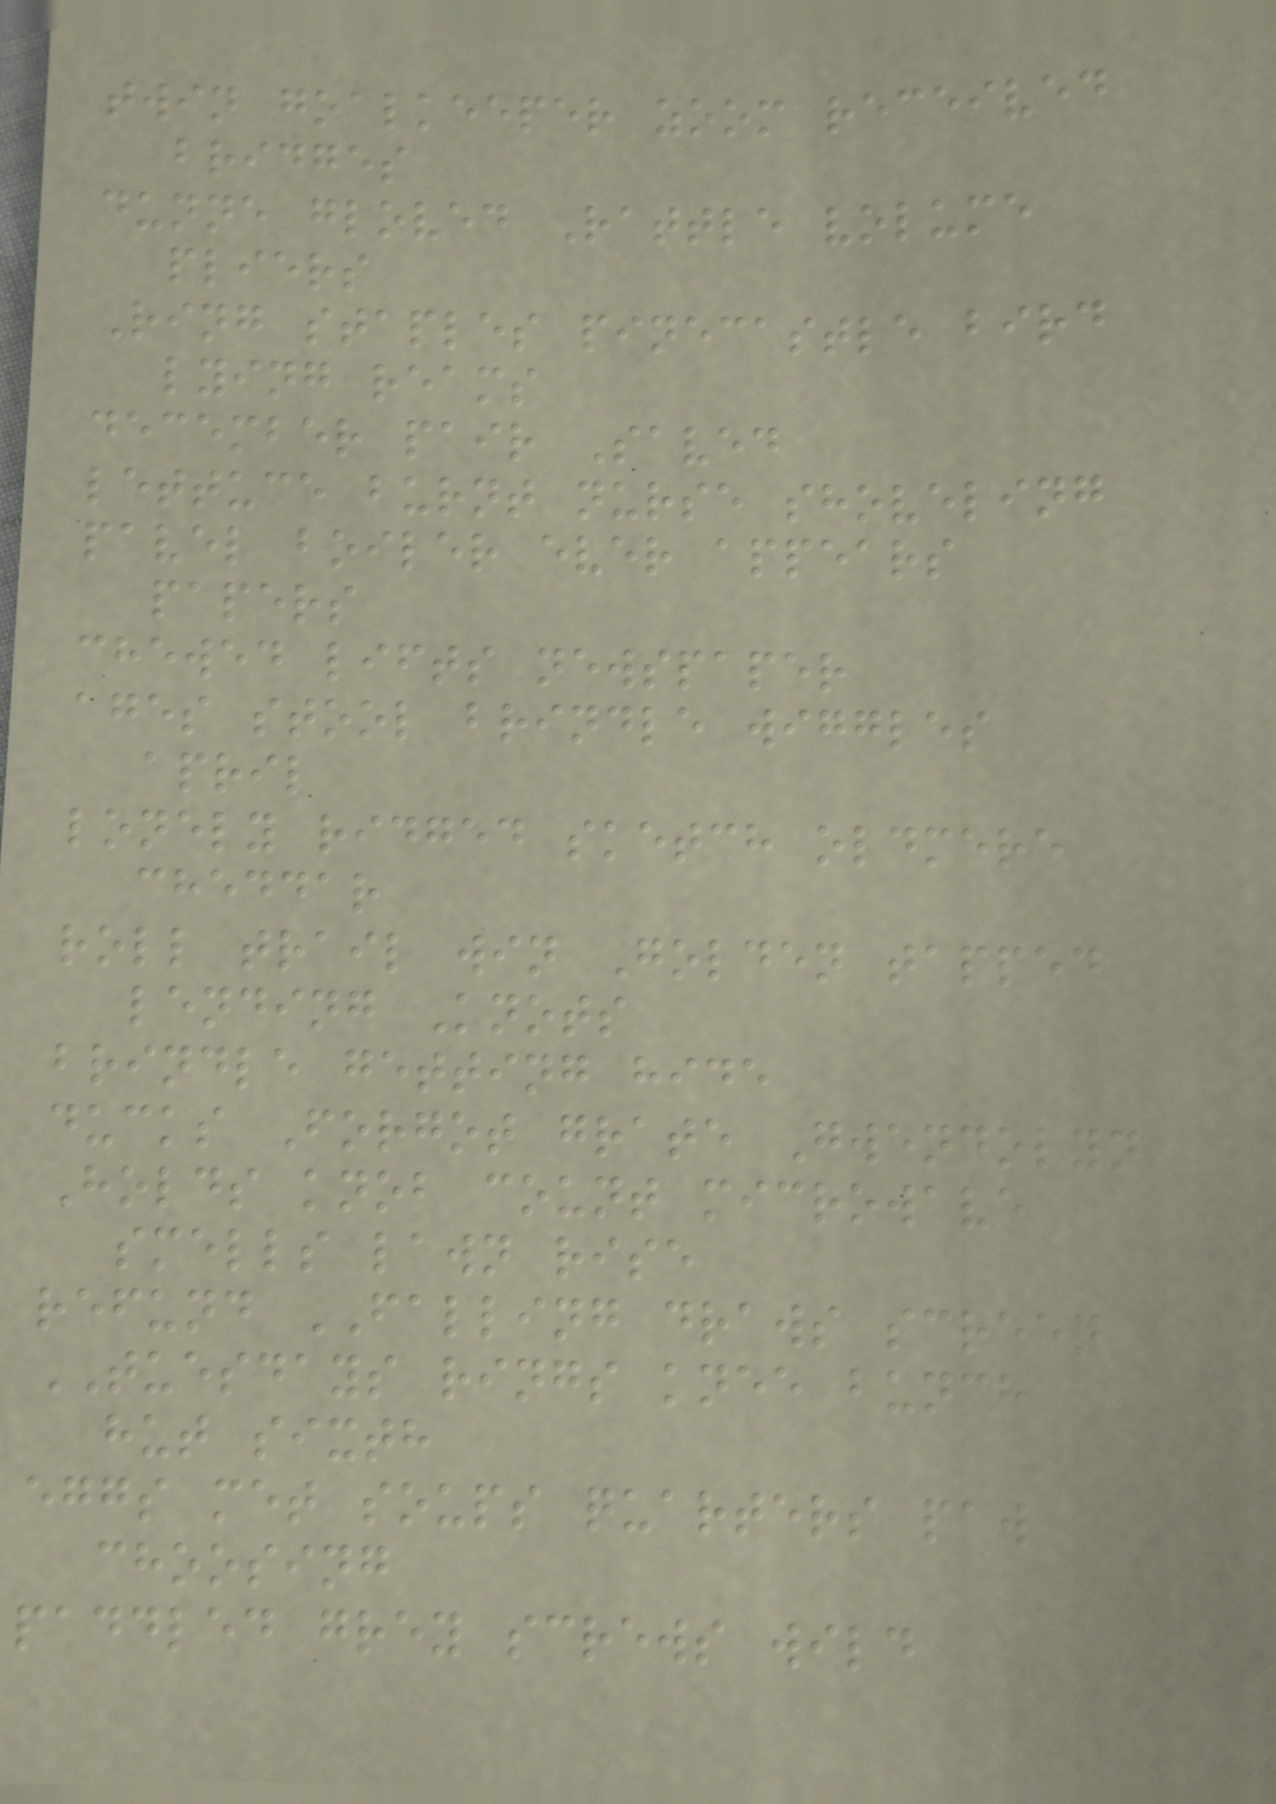twin goalkeeper zoom received
bridges
dunne gloved Rattle volume
pliers
Ring staples pinecastle bird
lying reams
december pair Saved
lettuce burnt nurse shoveling
pavel boiler ever appears
papers
chewed lifts newspaper
ages stool brindle wiggles
april
lonely ridged sketch oldmere
cheddar
roll trail win Golden tapped
lending Knots
brindle getting hide
ducks Forgot grate Gwendolyn
Holds knob count microwave
smells lawn rise
refund FALLING draws screen
TUESDAYS rings knee bunch
hut sixth
eggs met soups quarters paw
choosing
paddled grey screws wild
